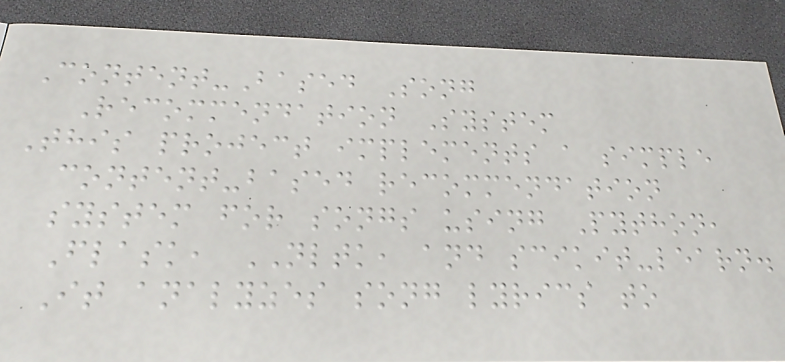Content-Based Song
Recommendation System
This project implements a simple
content-based recommendation
system for songs using Python,
Flask, NLTK, and scikit-learn.
It analyzes song lyrics to
